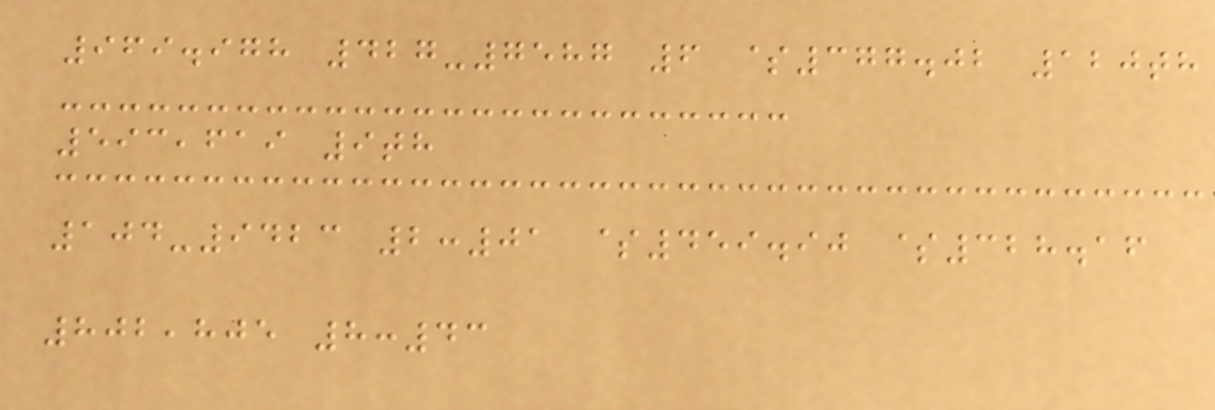969.978 427-7587 6 $377.02 120th
593,619 9th
104-9423 2:01 $459.90 $328.16
802,805 8:43
